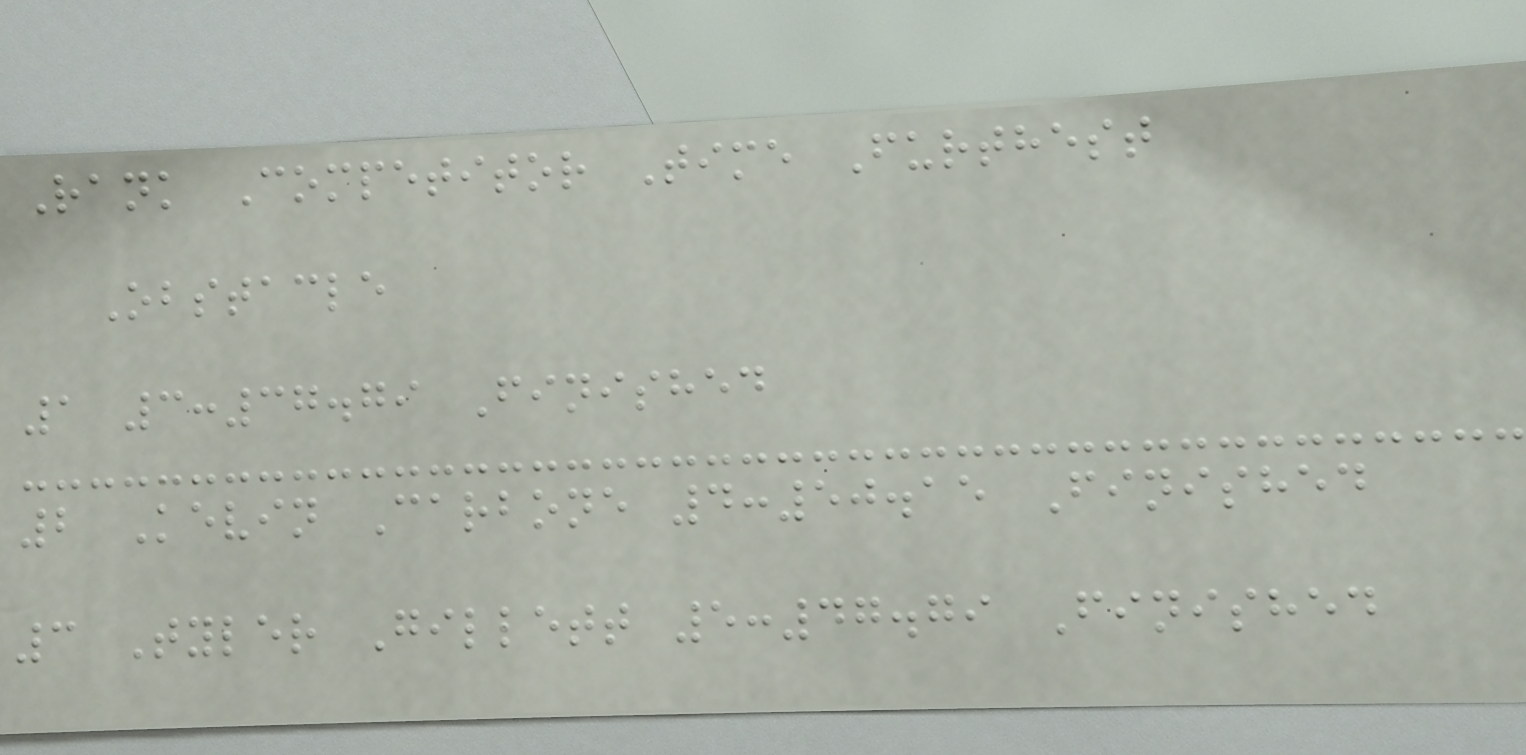Rank Competitor Time Furthest
Obstacle
1 3:37.79 Finished
2 Kevin Carbone 4:50.15 Finished
3 Tyler Gillett 5:47.79 Finished
